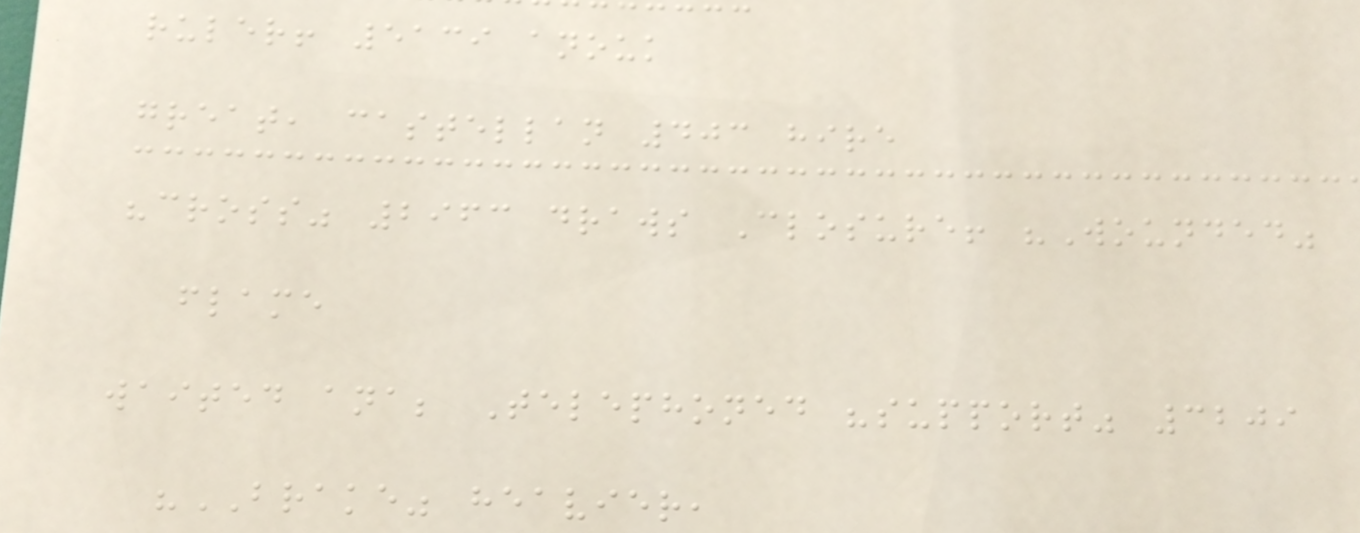ruler! 5139 anouk
great, castellan 403 hire
"cross" 2963 draws Closure! "Wounded"
flame
waited ana; Telephoned "support" 3209
"BRAKE" heavier,
